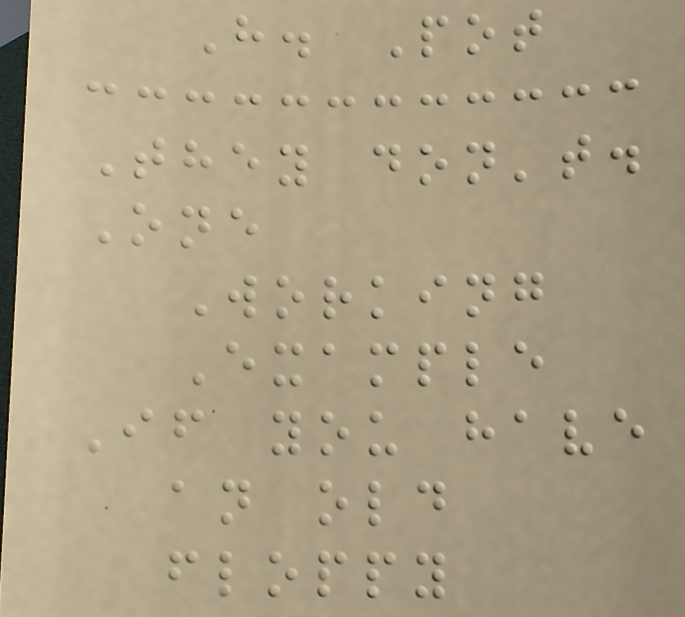H. Pot
They don't.
One
Working
Example
If you have
an old
floppy
